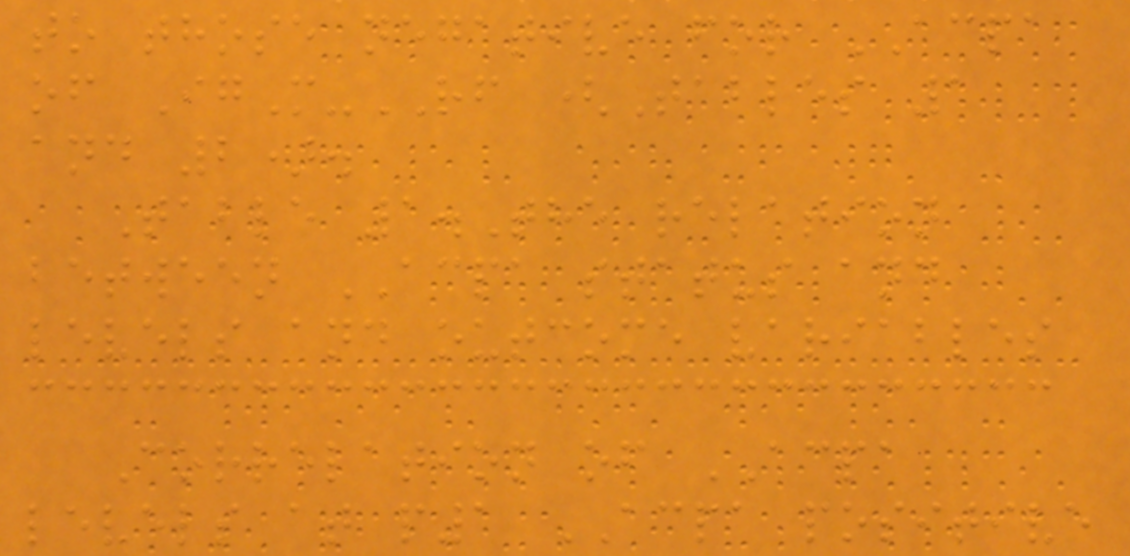to those negative for ACPA
of IgM-RF (Tables 1
and 2).
Table 1.The relation
between ACPA status and
levels and outcome variables
Correlation of ACPA
levels at p1 ACPA positive
